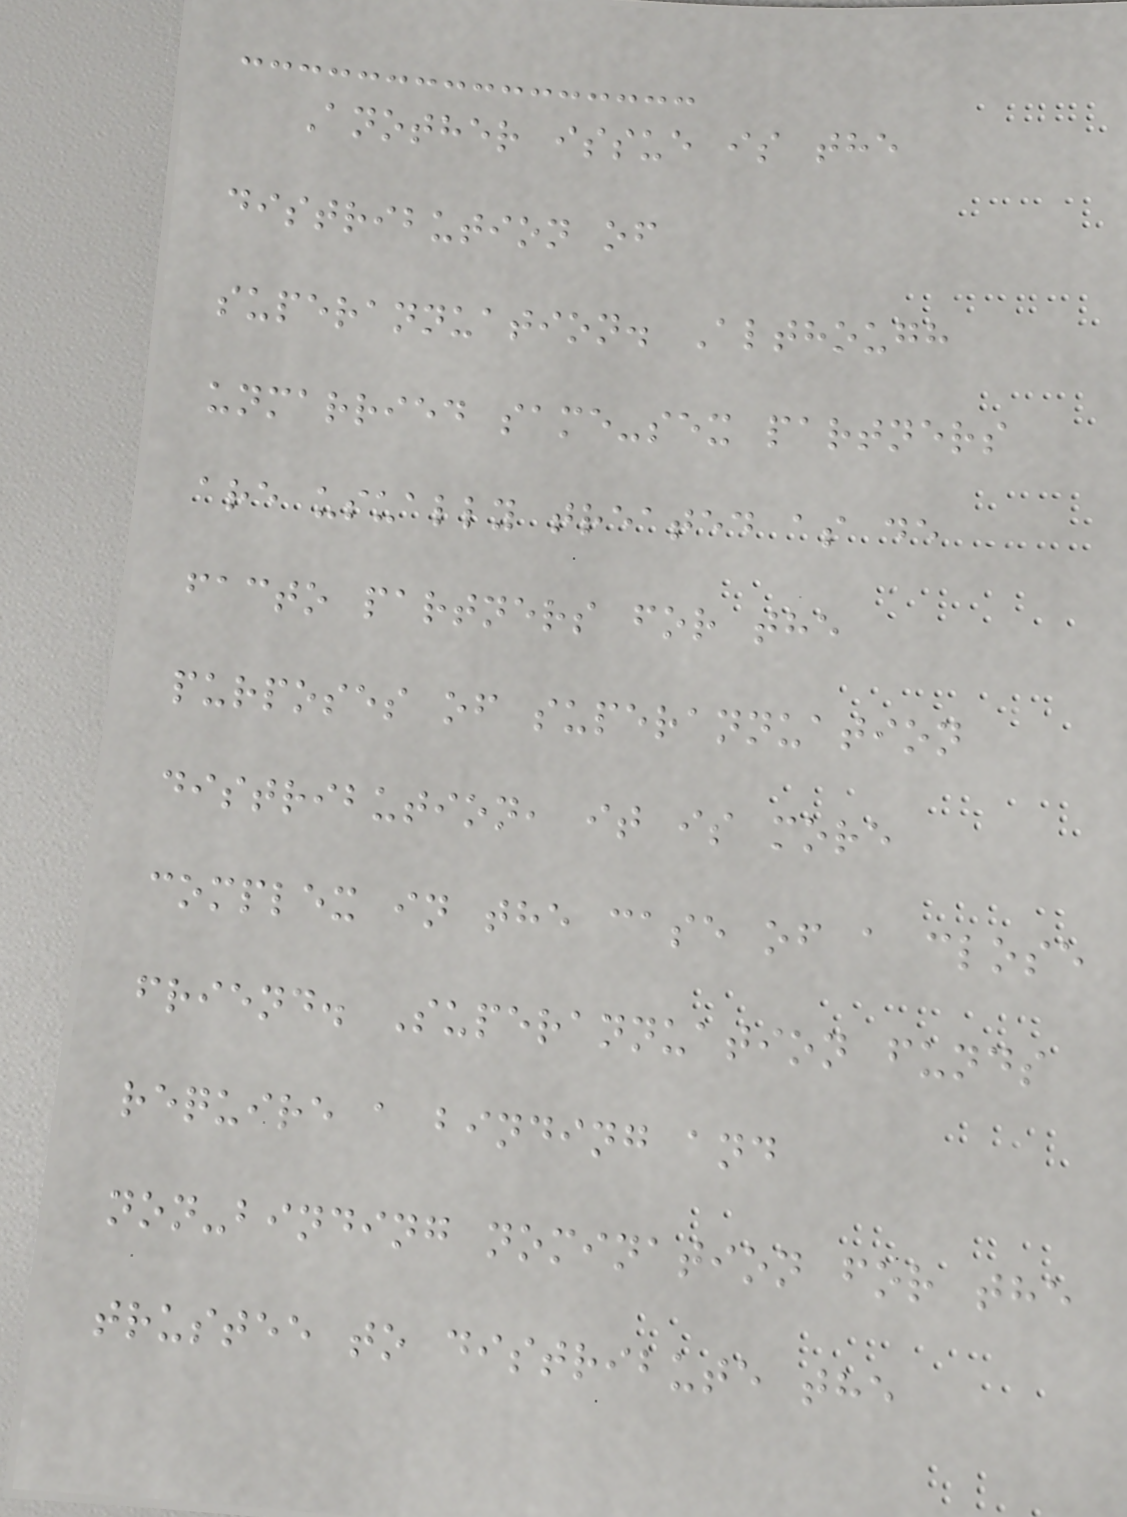Another issue is the
distribution of
superannuation. Although
unmarried same-sex partners
are usually treated as de
facto partners for the
purposes of superannuation
distribution, it is more
complex in the case of a close
friend. Superannuation funds
require a binding and
non-binding nomination for the
trustee to distribute the
